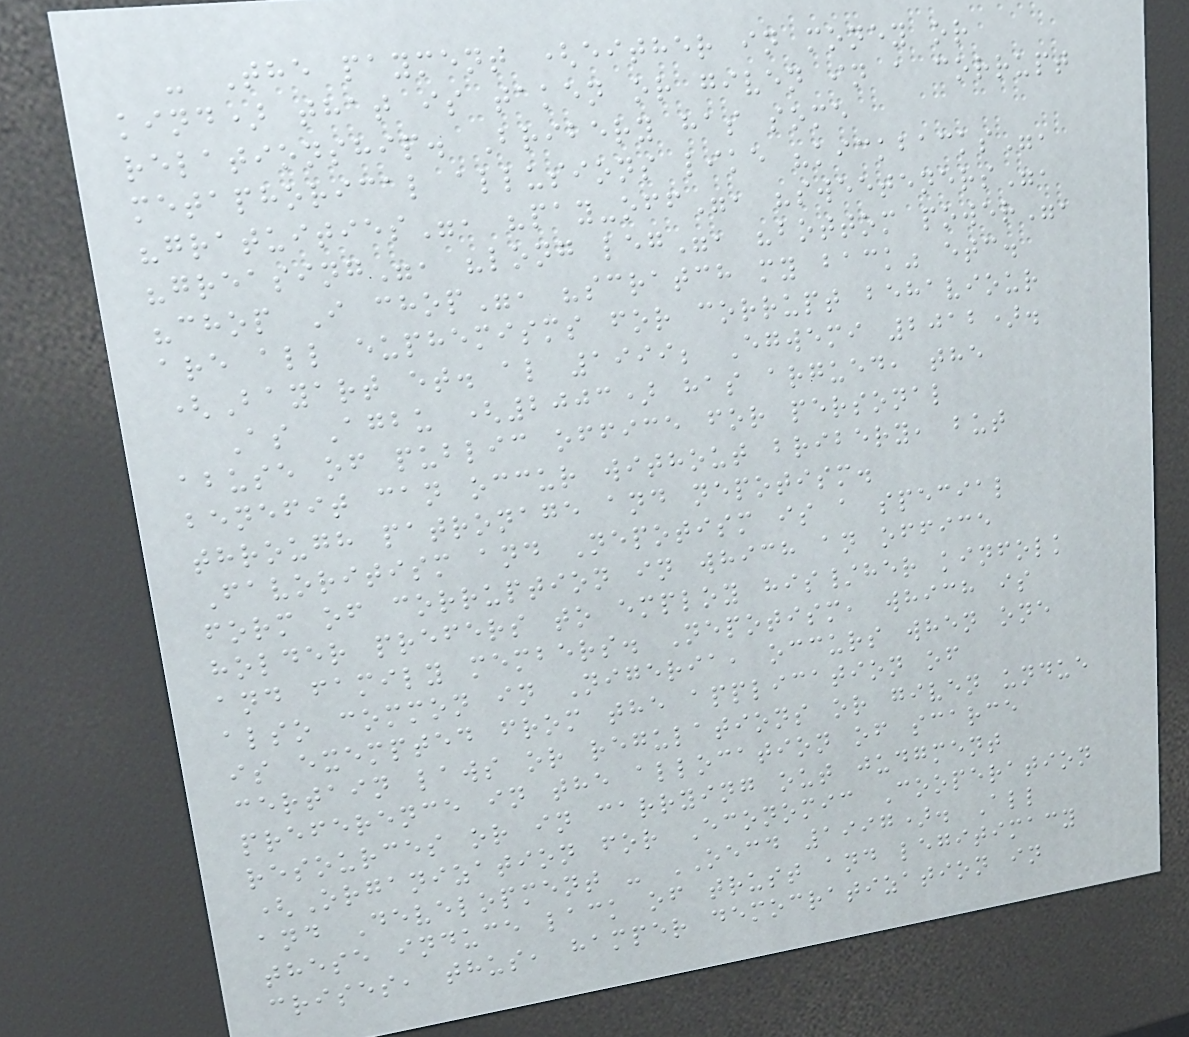- The payment (either in money or
kind) that is taken or given in a corrupt
relationship. Bribery has some
metaphorical allusions like "kickbacks",
"gratuities", "pay-off", "sweeteners",
"greasing", "long leg", "bottom power",
"chop I chop", "scratch my back" etc.
are all euphemisms for corrupt behaviour
(Bayart et. al 1999; Egwemi 2012).
As Agbu (2003) has argued, the
abuse of public office for personal
benefit can occur without bribery, but
through patronage and nepotism.
Favoritism and Nepotism is a special
form of corruption in which an office
holder prefers to employ his/her kinfolk
and family members. Nepotism, which is
also common in Nigeria, occurs when one
is exempted from the application of
certain laws or regulations or given undue
preference in the allocation of scarce
resources or in carrying out judgment
(Organization for Economic Cooperation
and Development - OECD 1997). All
these induce lack of trust and legitimacy
crises, thus, hamper democratization in
